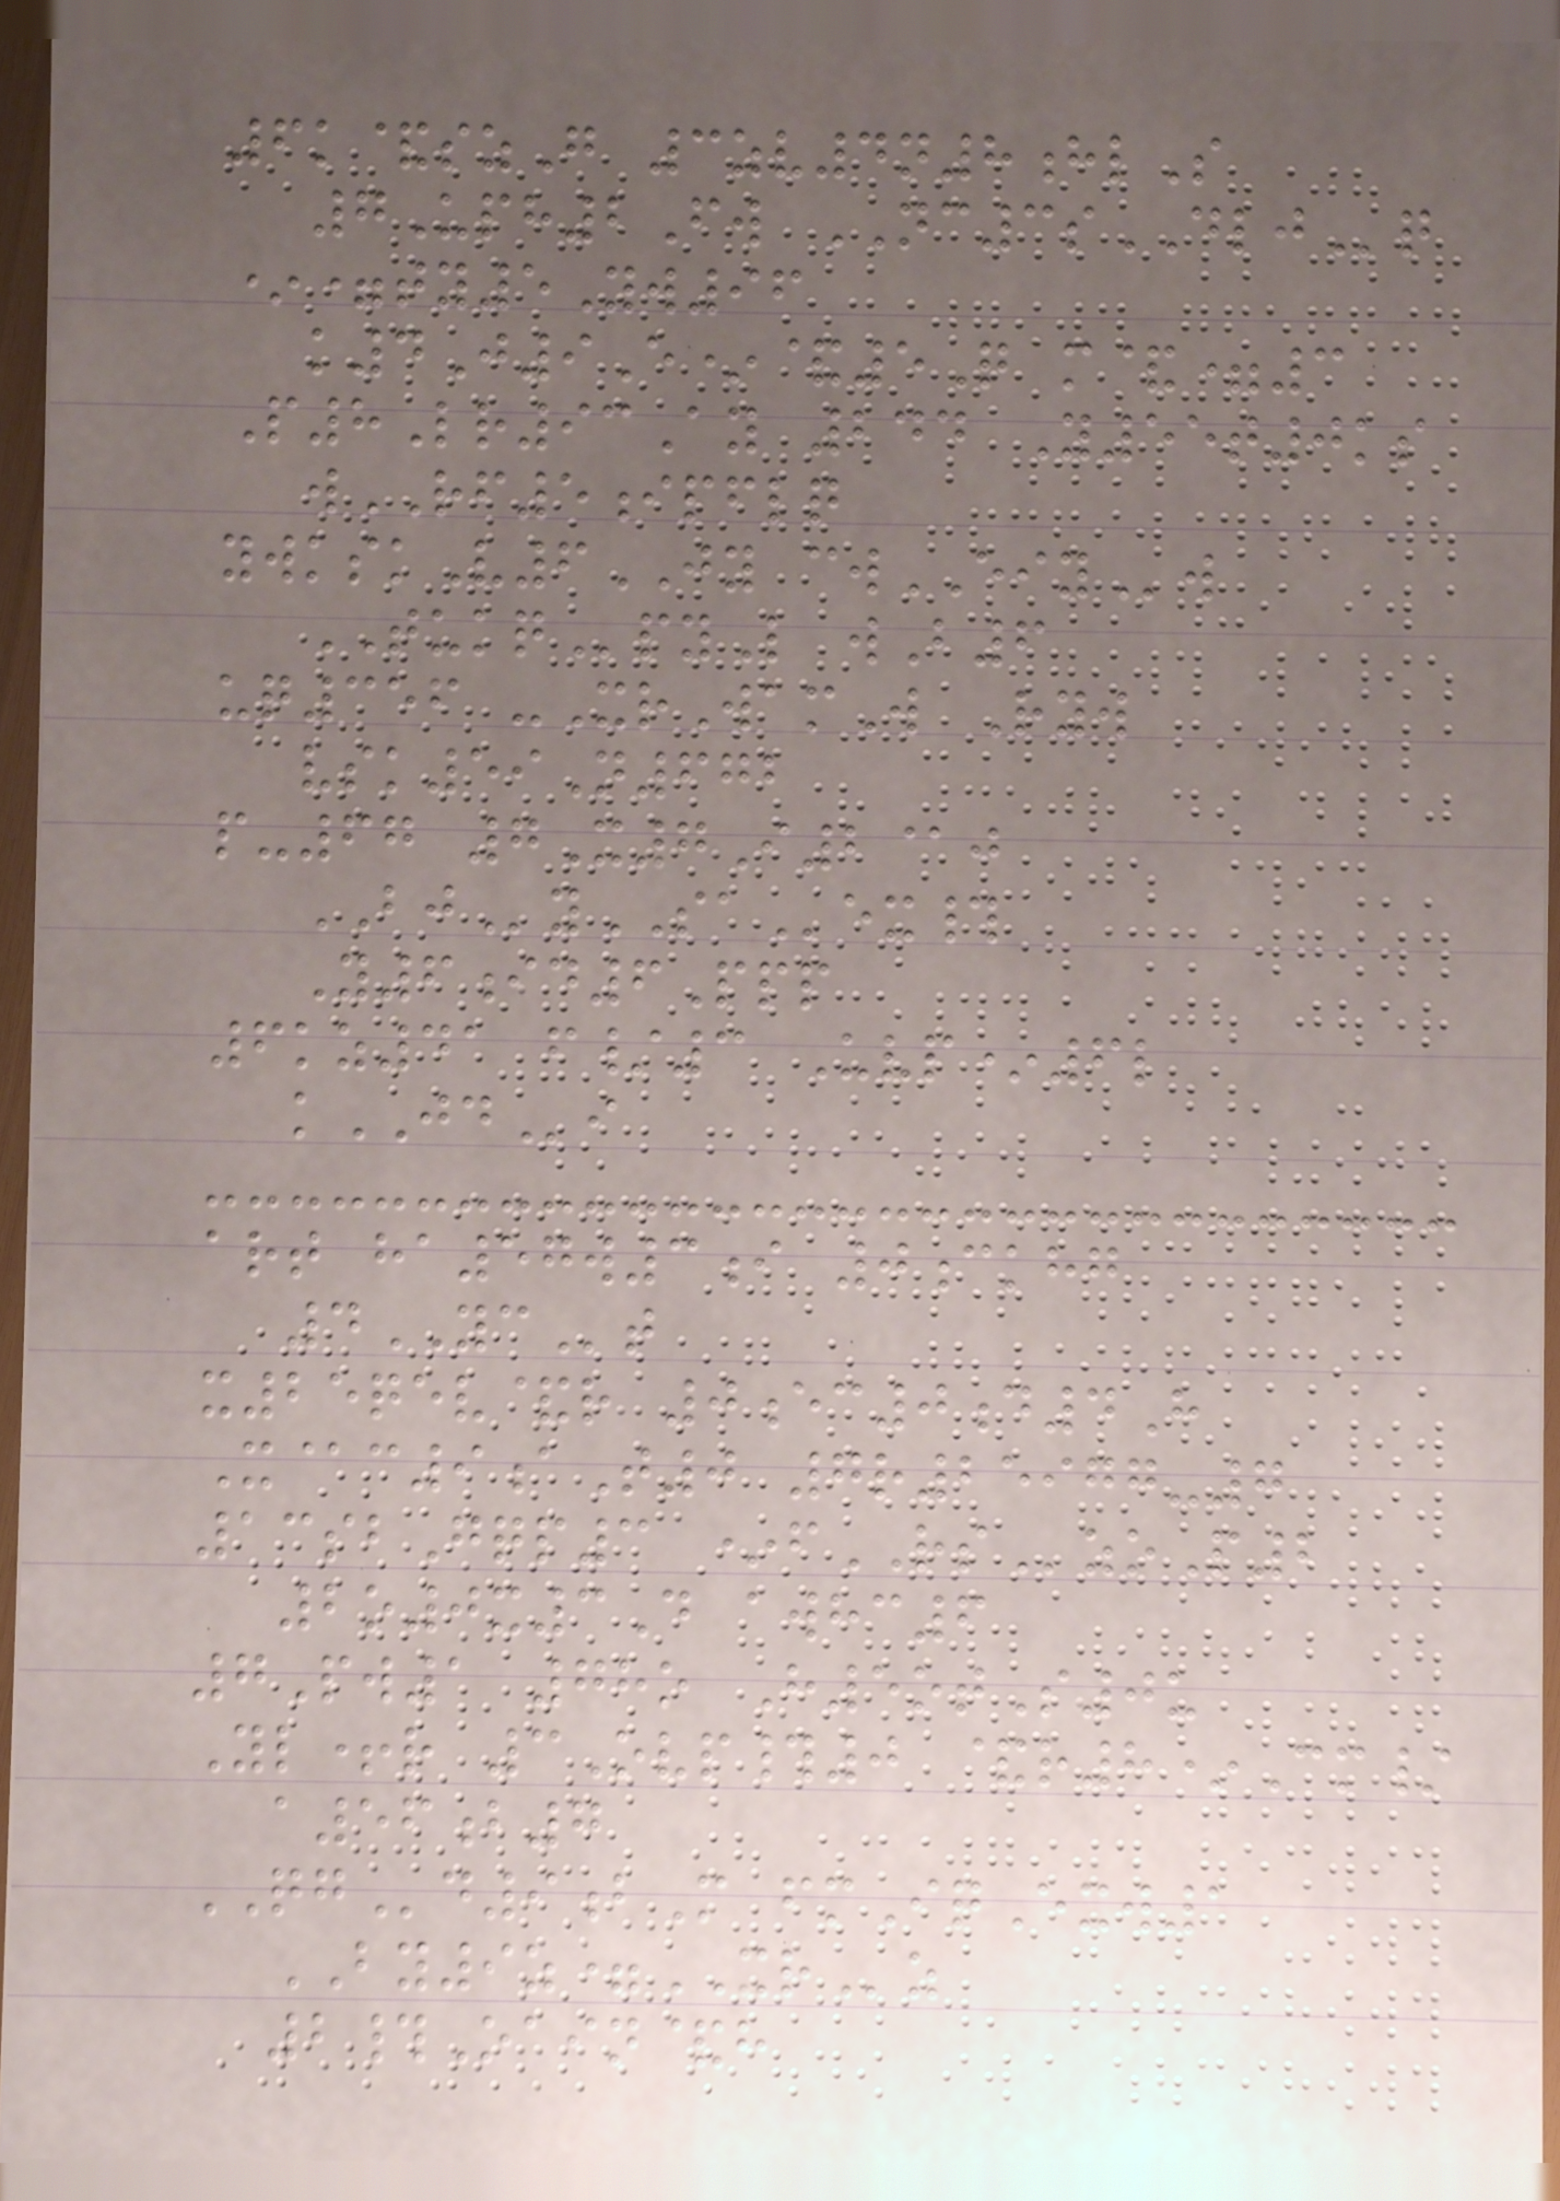6k&szG 3zv4n8hlS
7Uph2Fw NC3sDLJq
*=ty5Yw96
k4J9E*&5Q m&=3
P8Lr93Ay 244 Y55t0ks
wRF5ipflq
ywkskV6JY cwEIYw
TUKQpyL wB6
uq356 -XrWamW Ryw
vsk59N672
p-67 7X7I2@j
BJySAex#
Y6id6Ppp
6kz41 f/3 Uvp*6l
kJDi
art ha57w3i 0ckhg
4YCt
x25qev&r 0ec0d4H
X@c9aT0 7r25977-7
13sbGqp3 *fRSzoP2
2o0x3D awhc6
7Pw1 78o H5otS0u
Yl+r 3Ovp#0 &r8*Cm/
a56b7
QGd9bM fmIqExw1
BY9z=XRz
2#Oain&h
